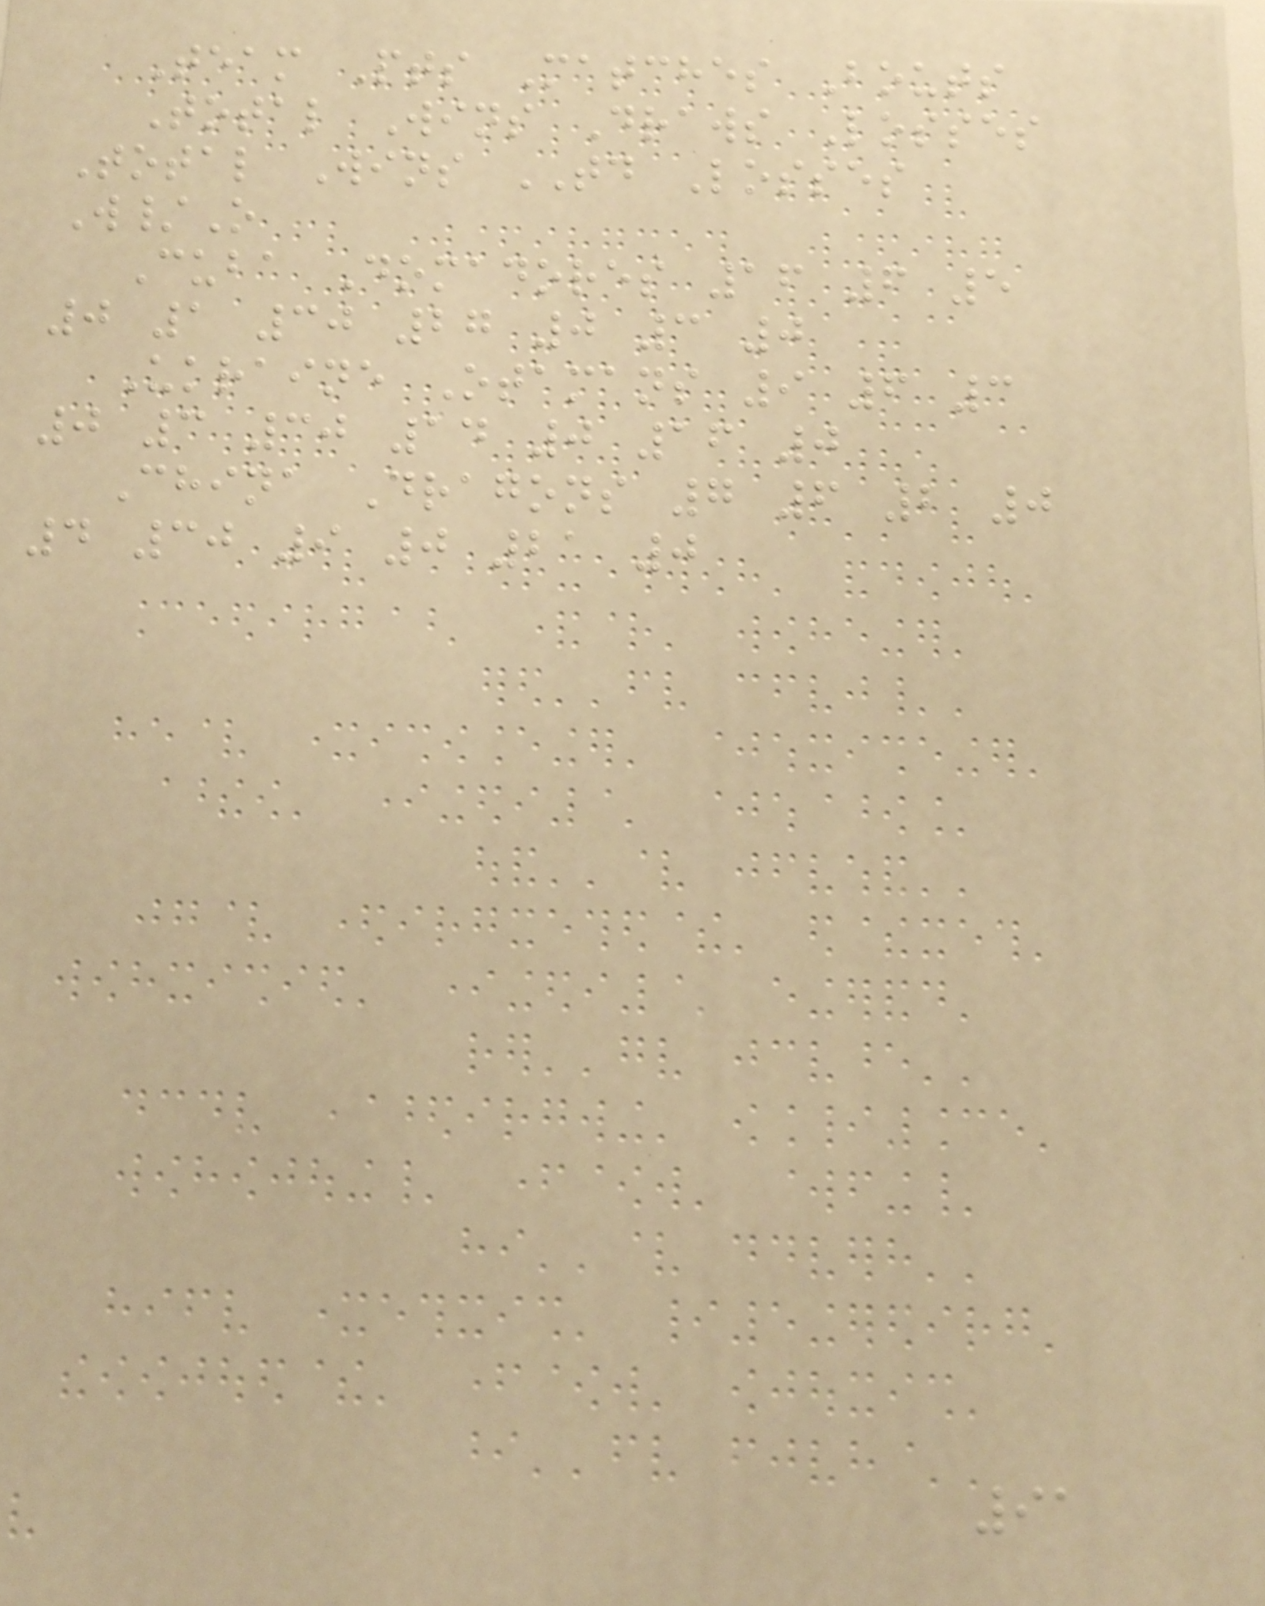Team Pts Matches Bouts
Total Wins Draws Losses
Total Wins TD Losses
W/O
Cuba Domadores 16 6 5
0 1 30 27 0 3 0
Ukraine Otamans 9 6 3
0 3 30 14 0 16 0
China Dragons 7 6 2 0
4 30 9 0 21 0
91
